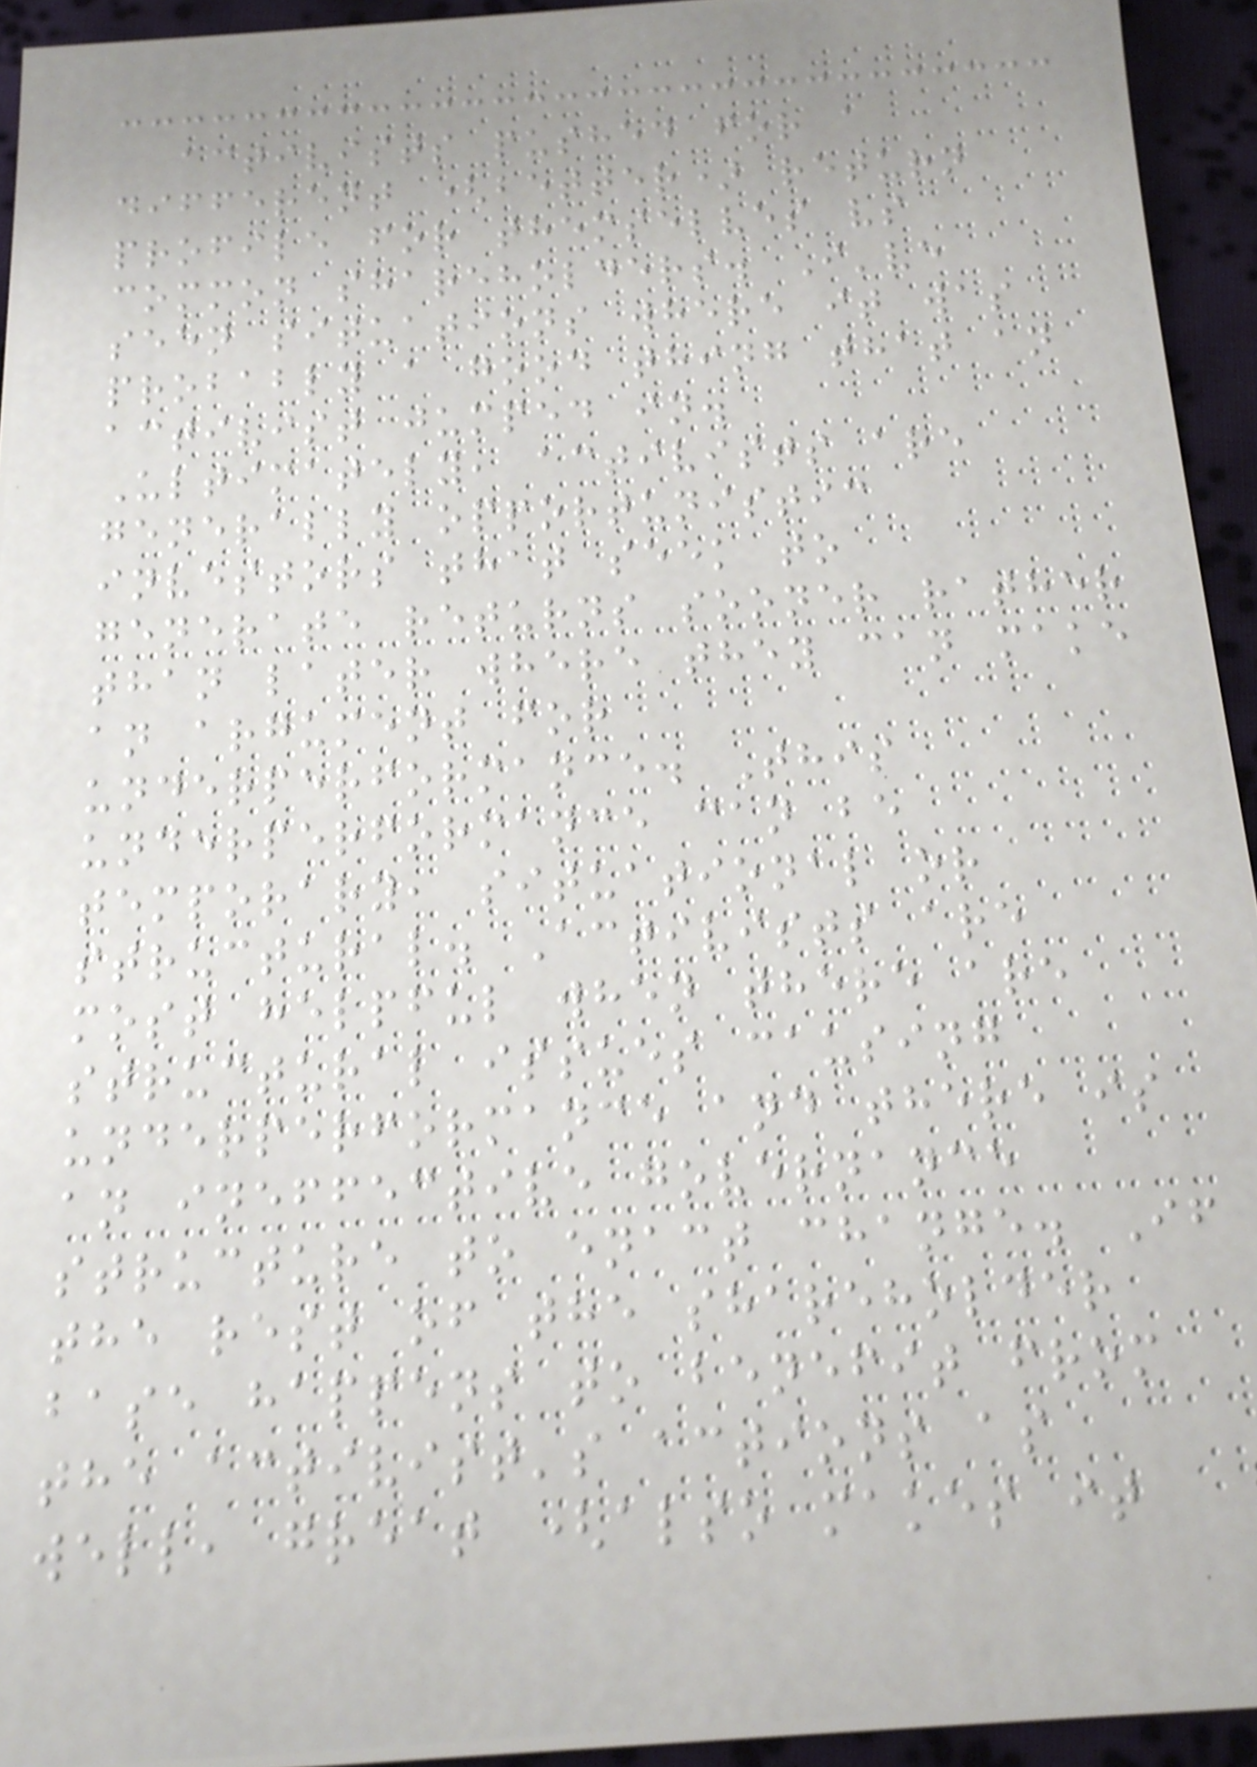activists pushed for a
different (better) return
profile for themselves vs
common shareholders. I've
seen situations where it was
probably a good thing that an
activist jumped in.
Ultimately, activists are
generally opportunistic
investors that seek to
generate returns sooner rather
than later where they can make
an argument for
underperformance. This
underperformance can be
temporary, situational or
structural. Activists are
most helpful when there are
structural issues causing
underperformance and there is
an ineffective governance
structure to enact change. If
the rest of the shareholder
base happens to benefit from
the activist's actions as
well, great (also makes it
